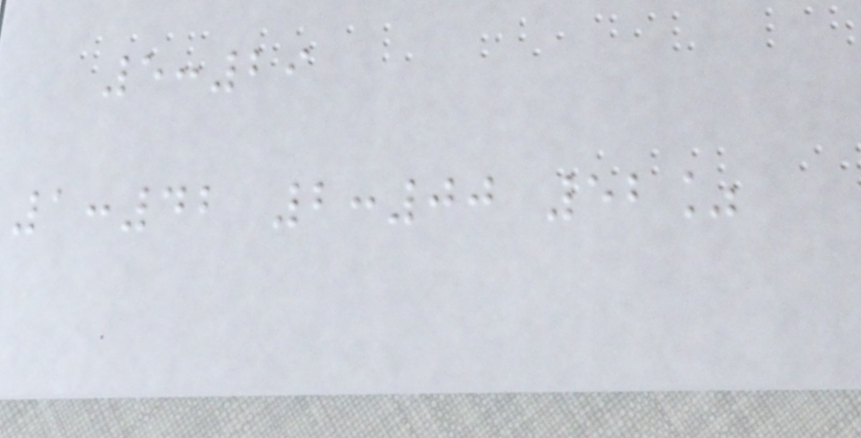5:29
1:42 2:00 52%
